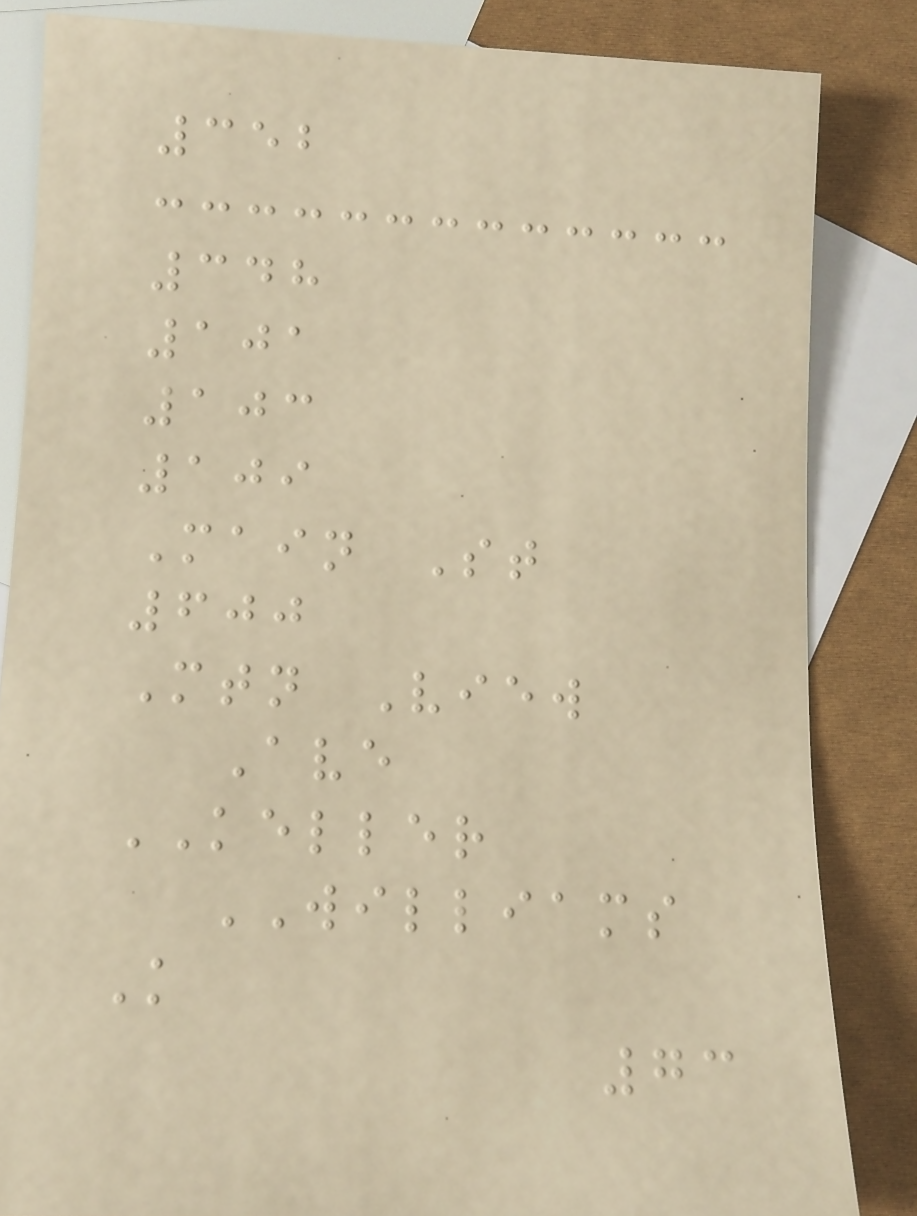352
348
101
103
109
Main St
600
Mtn View
Ave
KELLER
WILLIAMS
K
73
